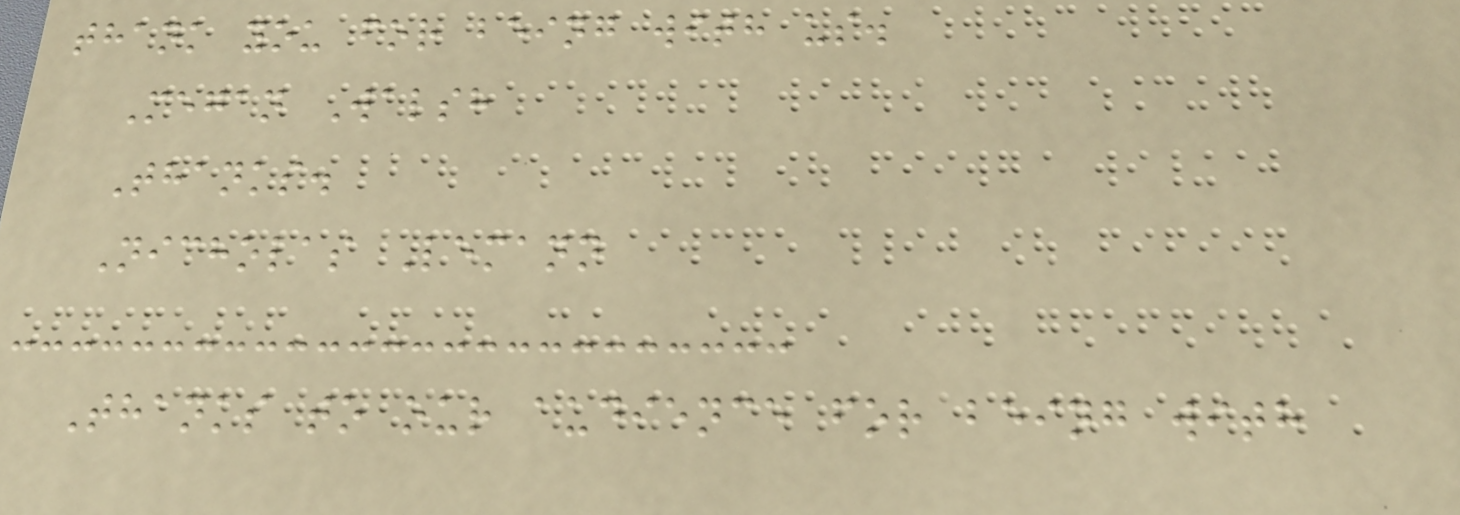thank you for being with us.
Megan Walsh
Thanks.
Nicholas Lemann
Thanks to our audience for being with
